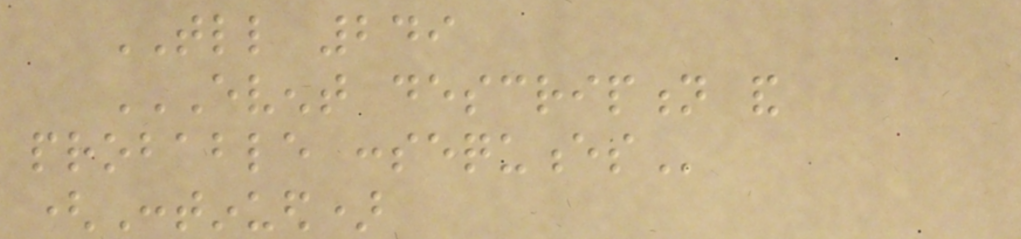TLL 249
EVENT DESCRIPTION AND
PROBABLE CONSEQUENCES
(Continued)
